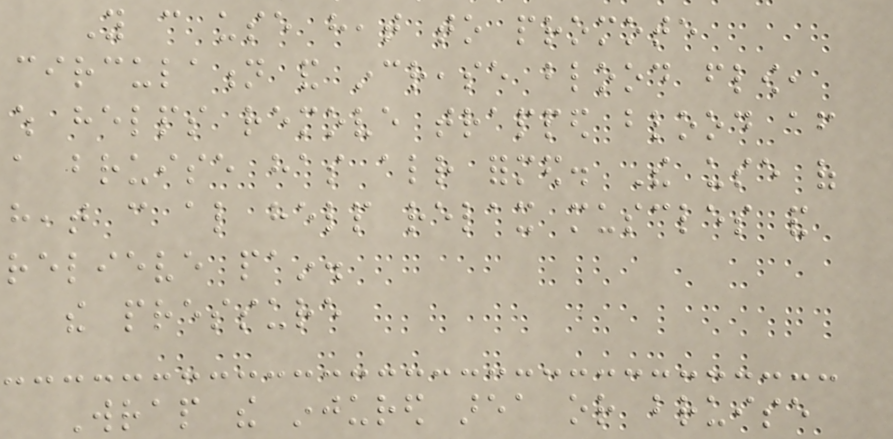You can use heat to promote
circulation and increase blood flow,
which helps remove trapped blood after
a bruise has already formed. The use of
heat can also help relax muscles and
relieve pain.
the pressure
Wrap the injured area or bruise
